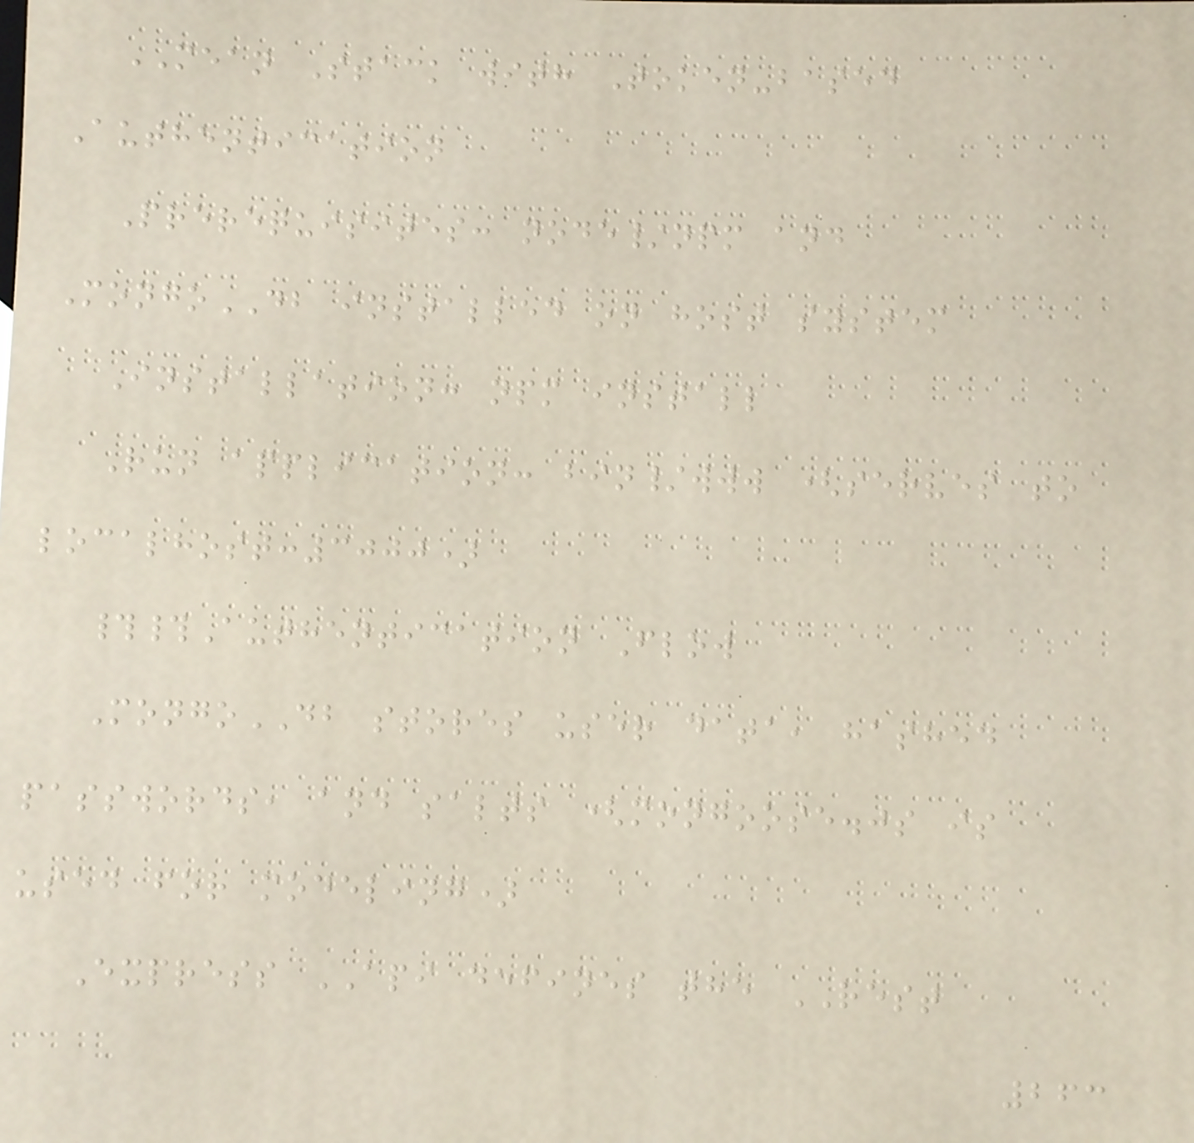MEAN Stack with Token-based
Authentication
Prerequisites: node/npm and
MongoDB installed on host system
Installation: npm install
Run application: bin/www (serves to
localhost:3000)
##Authentication Flow
MongoDB stores user data, hashed
passwords, and salts (mongoose.js is
used for modeling)
Express API defines the REST
263
